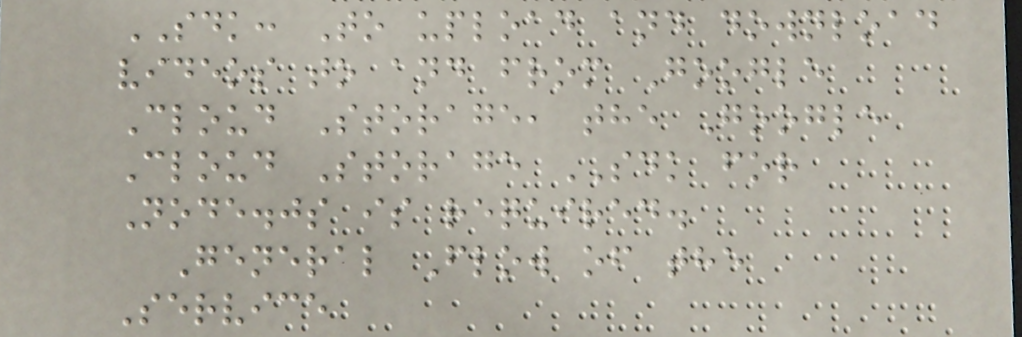SDK: To upload and download
videos to and from Google
Cloud Storage, the Google
Cloud Storage SDK for
Node.js is required.
General Flow of the
Service
